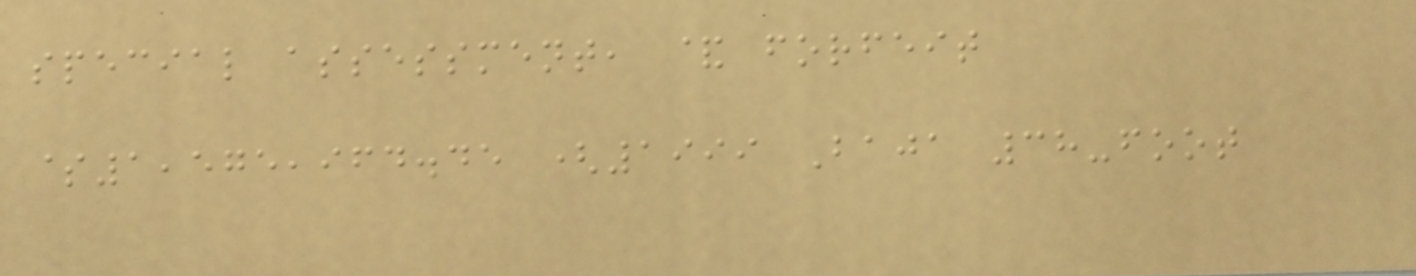special assessment, & forfeit
$1,575,964.45 (1999 Baja 38-foot
